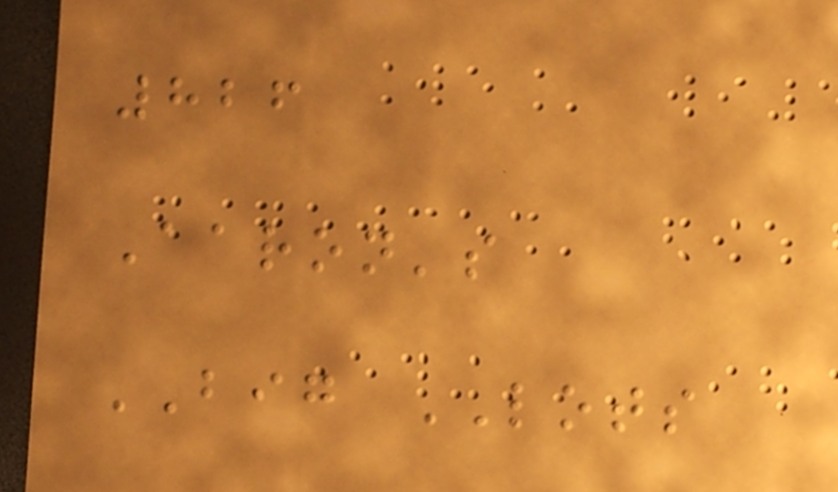826
Aaron's
BIG LOTS
